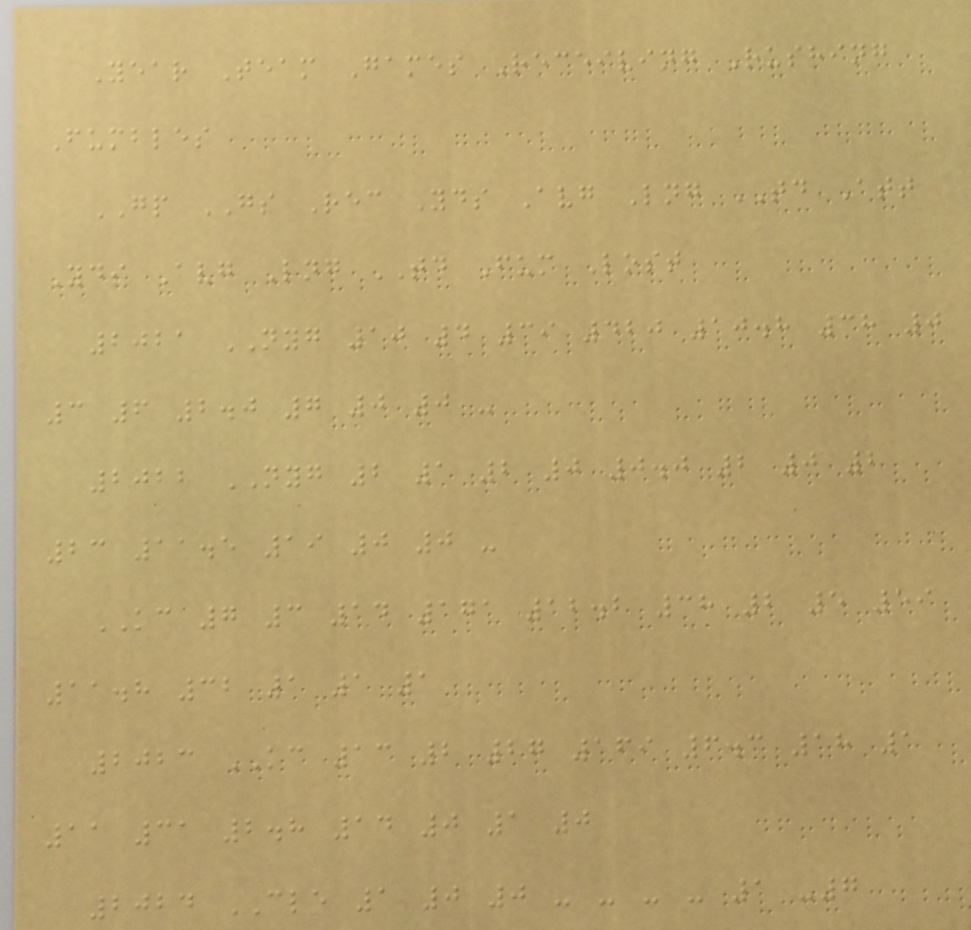Year Team Games Receiving Rushing
Fumbles
GP GS Rec Yds Avg Lng TD Att
Yds Avg Lng TD Fum Lost
2021 NYG 10 4 39 420 10.8 38 0
3 6 2.0 7 0 0 -
2022 NYG 2 1 2 0 0.0 2 0 2
23 11.5 19 0 0 -
KC 7 3 14 171 12.2 38 2 5 59
11.8 32 1 1 1
2023 KC 13 2 27 169 6.3 18 1
11 31 2.8 14 0 1 0
2024 CLE 1 0 0 - - - - 1 -7
